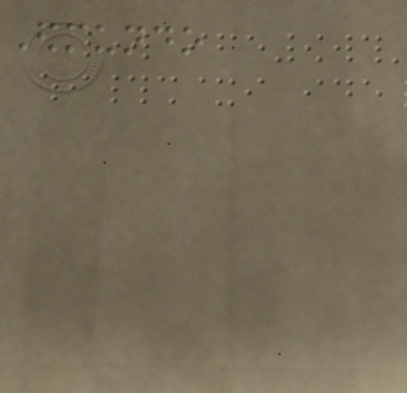Edmundo
